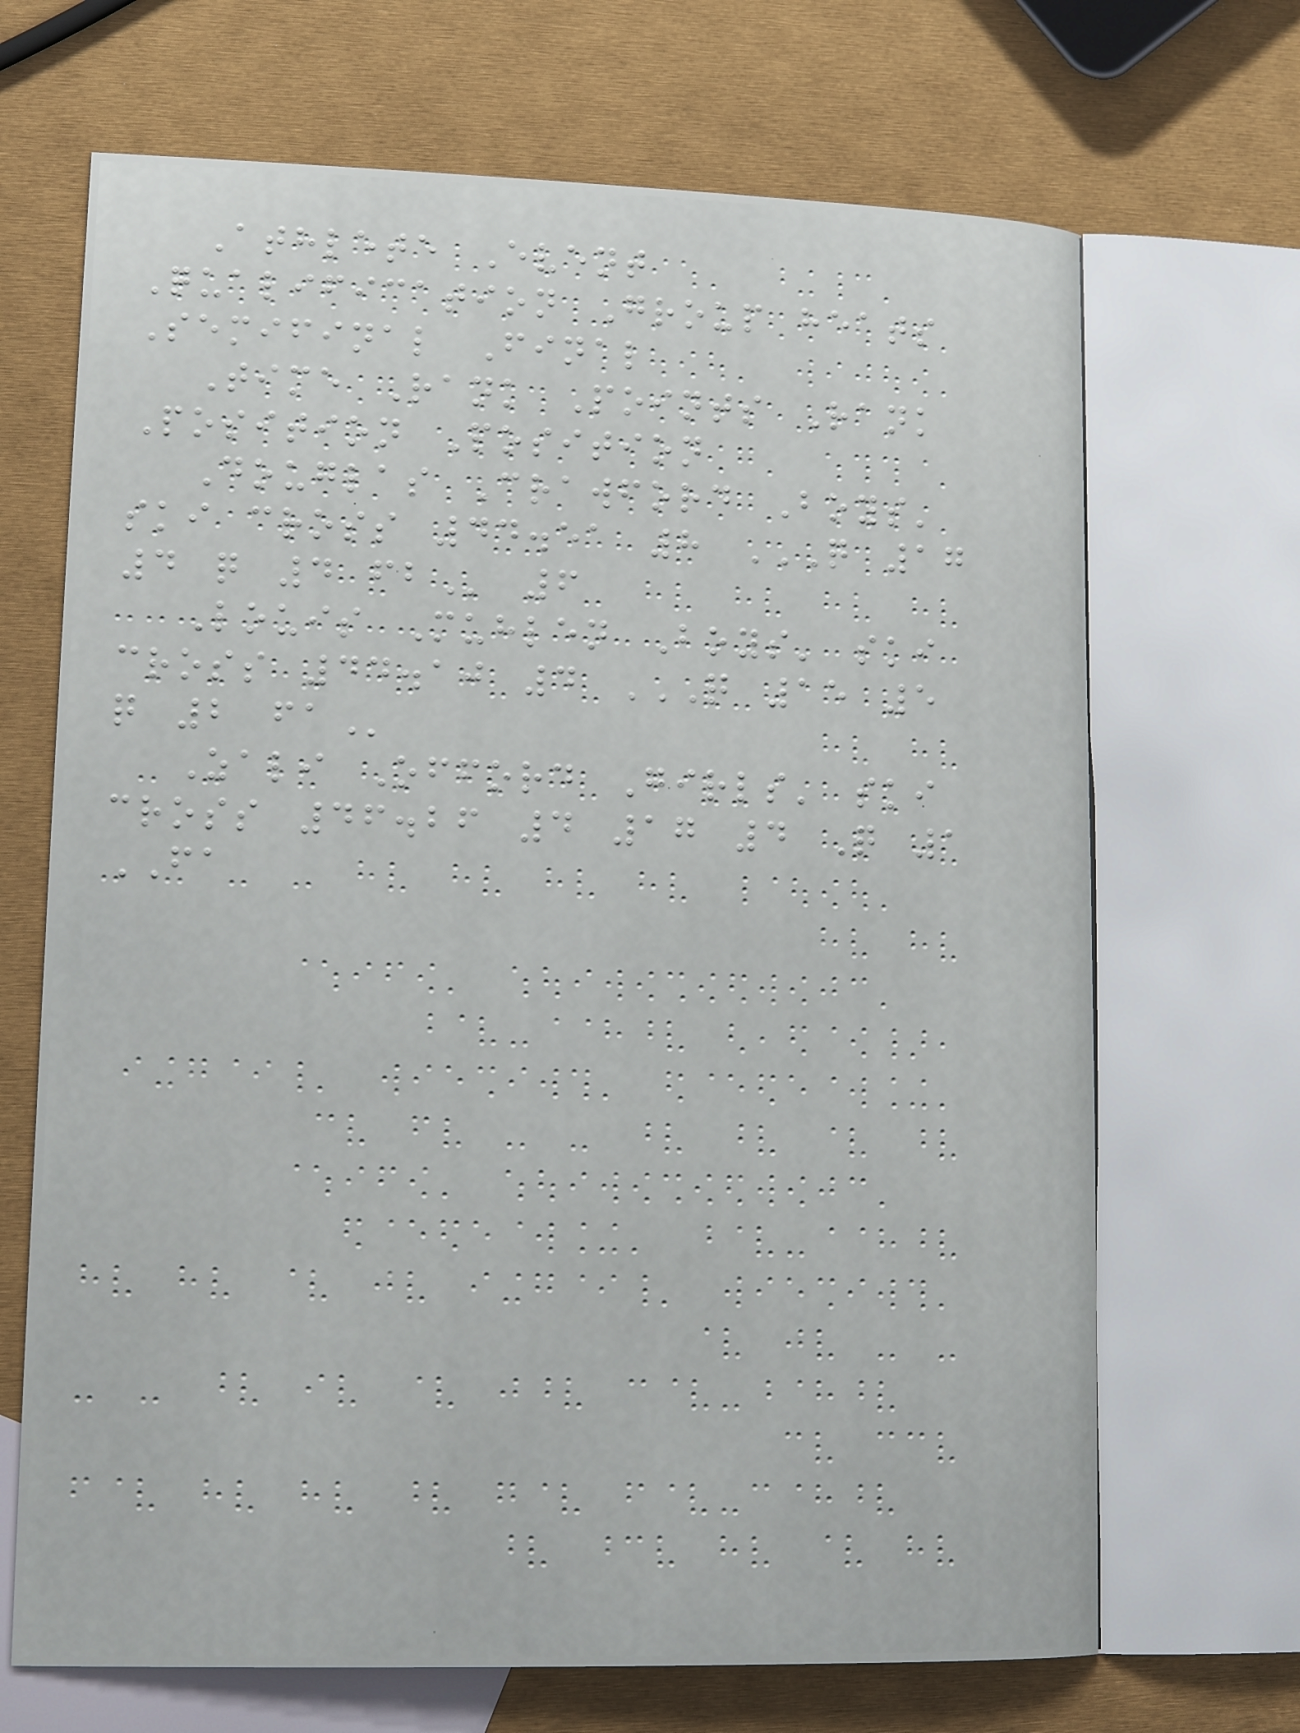Athlete Event
Qualification Group heats
Semifinal Final
Time Rank Points Rank
Position Position
Douglas Crawford Boys'
ski cross 44.51 8 Q 17
4 Q 4 FB 6
Louis Muhlen Boys' ski
cross 44.10 4 Q 15 5
Q 2 FA
Zali Offord Girls' ski
cross 46.26 4 17 4 Q 1
FA
